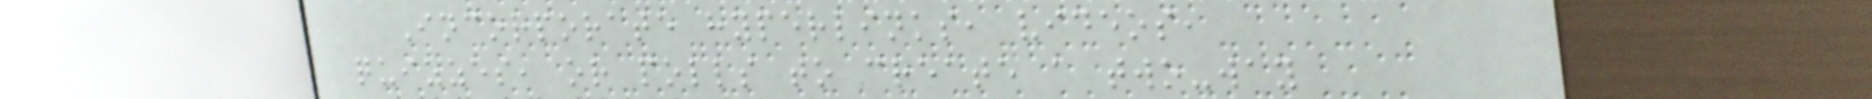Incorporate hyperlinks, videos,
quizzes, or polls to create a two-way
